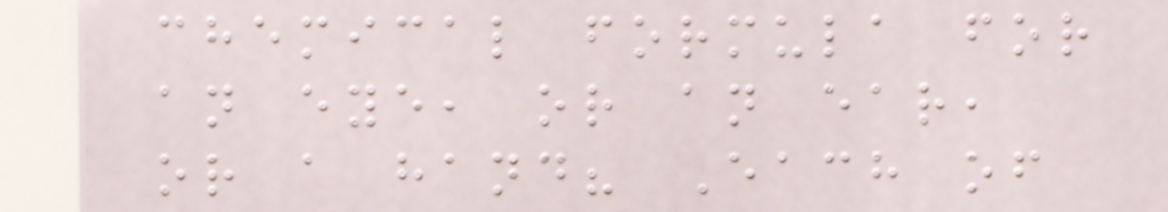chemical formula for
an eye, or an ear,
or a hand? Each of
